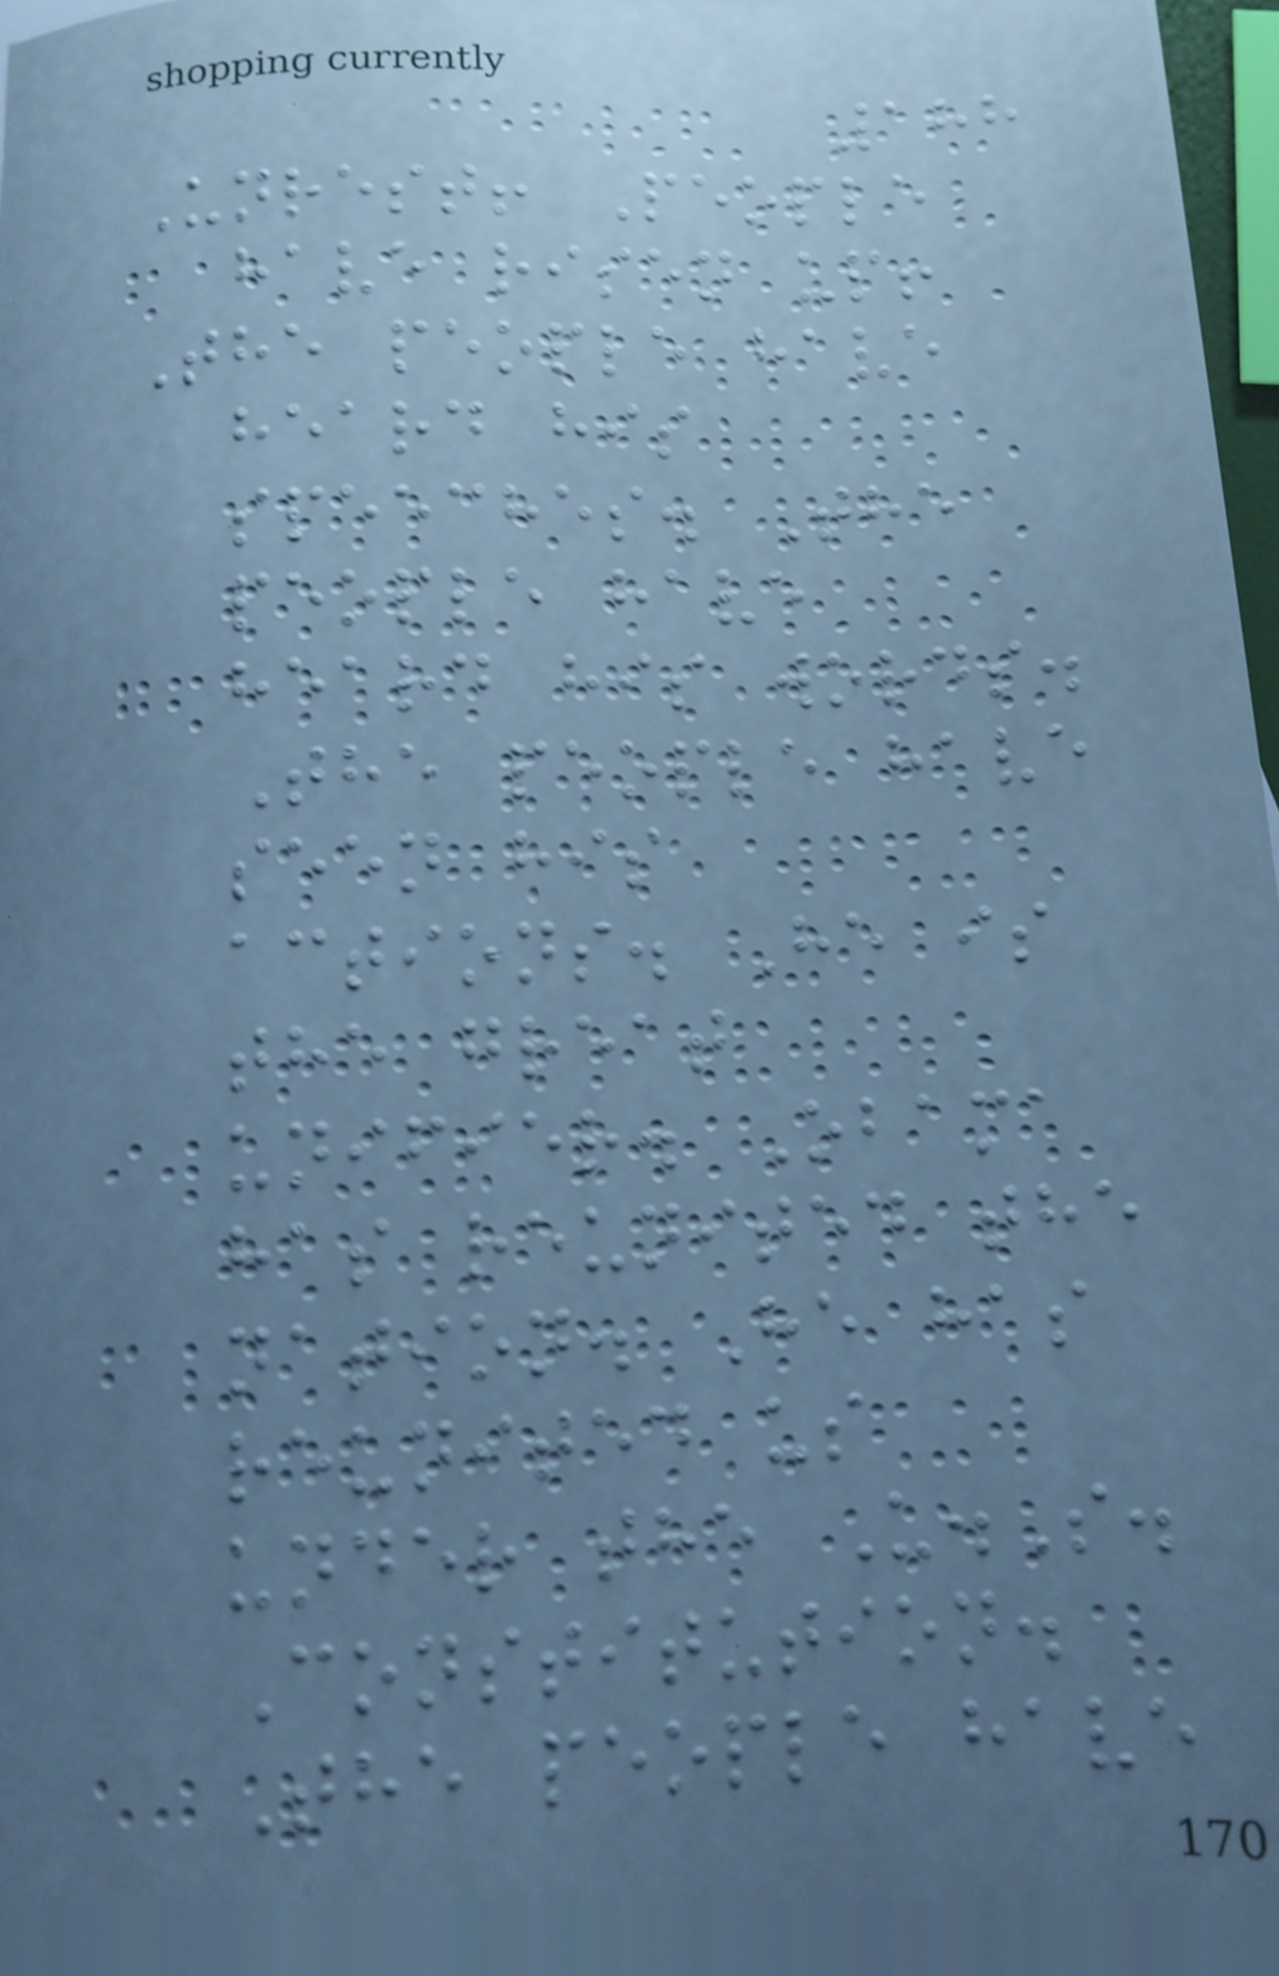188
Unrest! People
have risen up!
The people have
heard his
speeches. The
people have
heard his words.
The people have
seen his
actions. He is
the great
unifier. Obama
has reunited the
nation. He has
reunited us
under the U.S.
Constitution.
The people have
